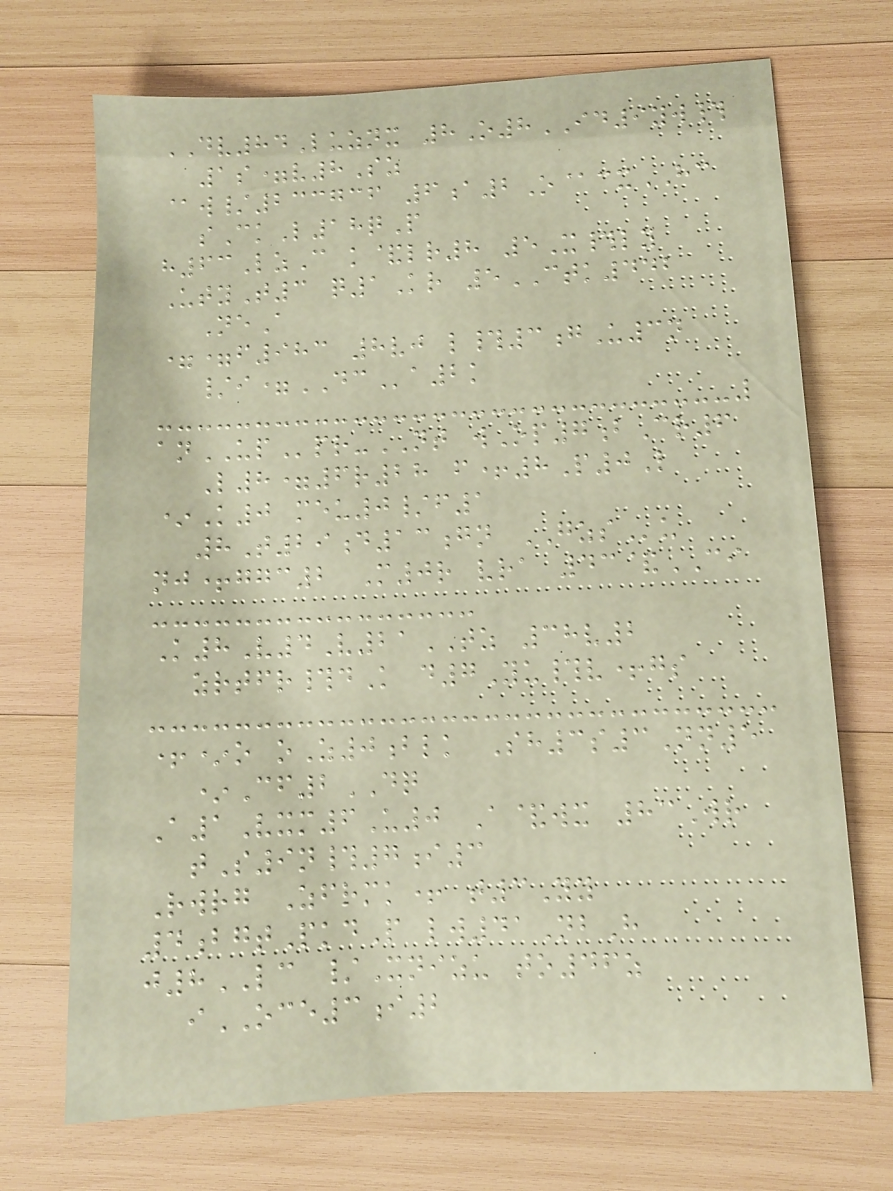DV84Luznx 8O8ID9yw#
1s=v8Sz
@w/233736 6a2O@cxHC
sCkL18qP
h63LzC k&lr8 5X#ly
UtyT3 q1Kr 5CTK442
NeA
==f983 8vj l#3gU3n
/i=DCa2k
anUPpr-NT wOp7bCr6
L8=6r28 f+8P0L
*K0 meu0/f1
8T29d13gn GZSu
nj+ggc2 M0r vra 43&CI
K8V4V21TZ 38v2
zrtfr#dK d7Yu#v+gs
+*o oZ0blk Sh3s3Nn5
*Cf2DQ
A1Vxm6U0 A&wx 83Wr
tS9n#7i3
Rwrg Zfrmk+ t3Yy
4bgtPkdP lw41NbH
j8LC /Xnizu to46z
iOCE3i2
